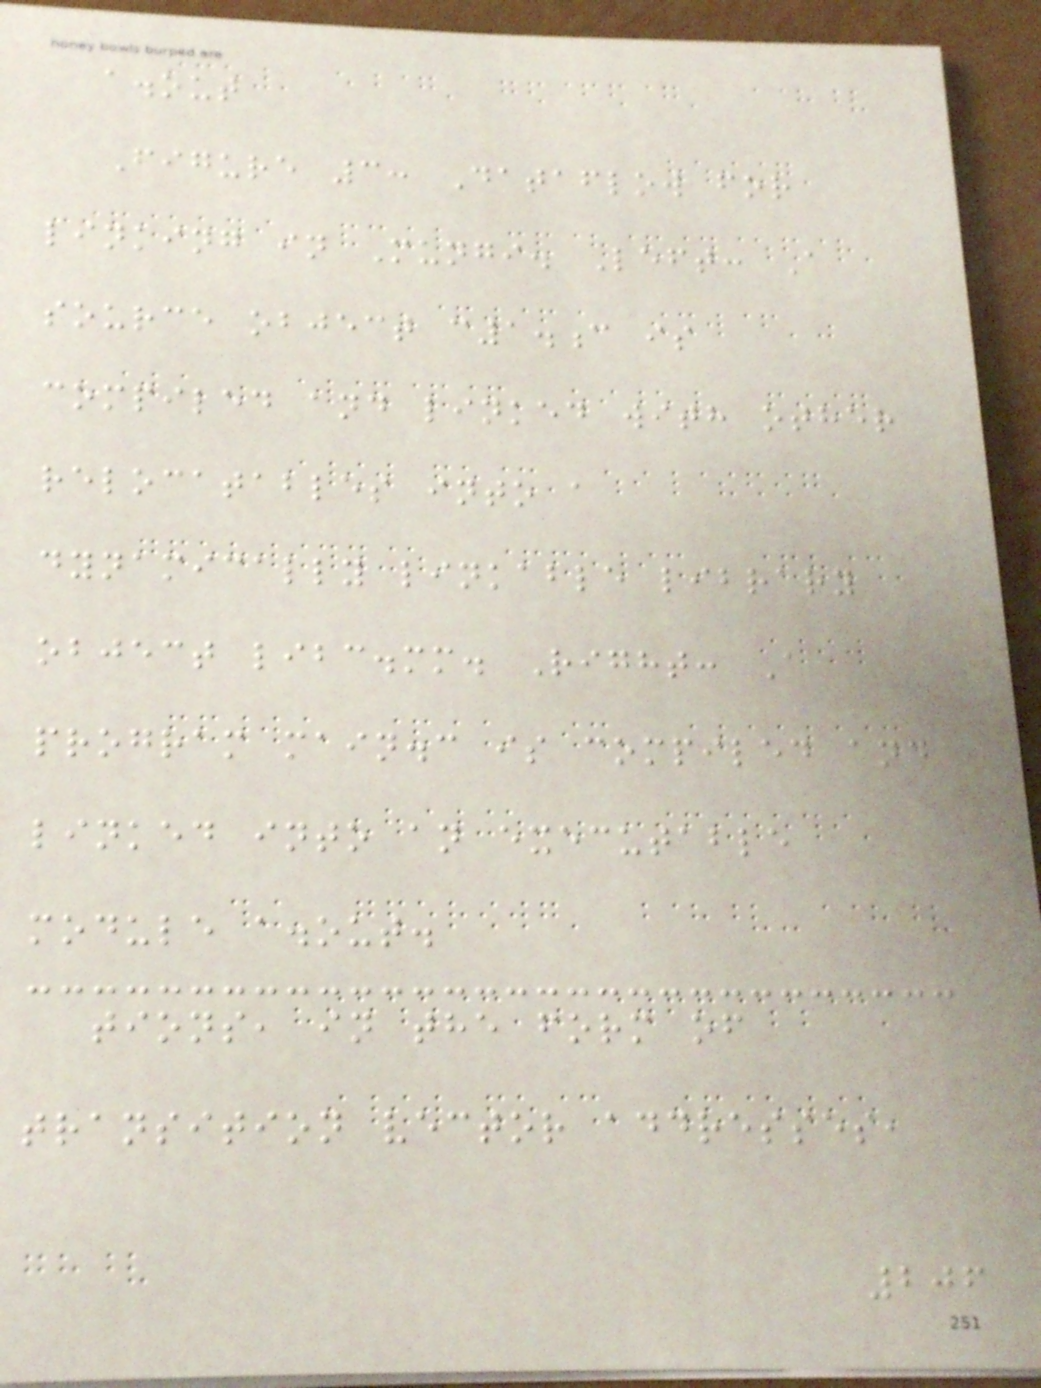a.out
Figure 3: Dataflow for
linking in Mungi. Left: A
source object c1.c is
compiled and linked with other
relocatables into a
dynamically linkable library
object libc.mm. Right: A
program main.c is compiled and
linked into an executable
module a.out.
tions, in the form of
transition vector addresses,
206
